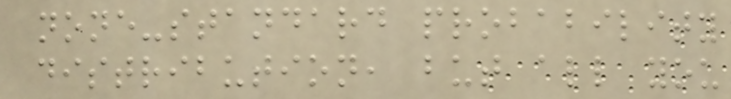none-standard probability
distribution, but all you
